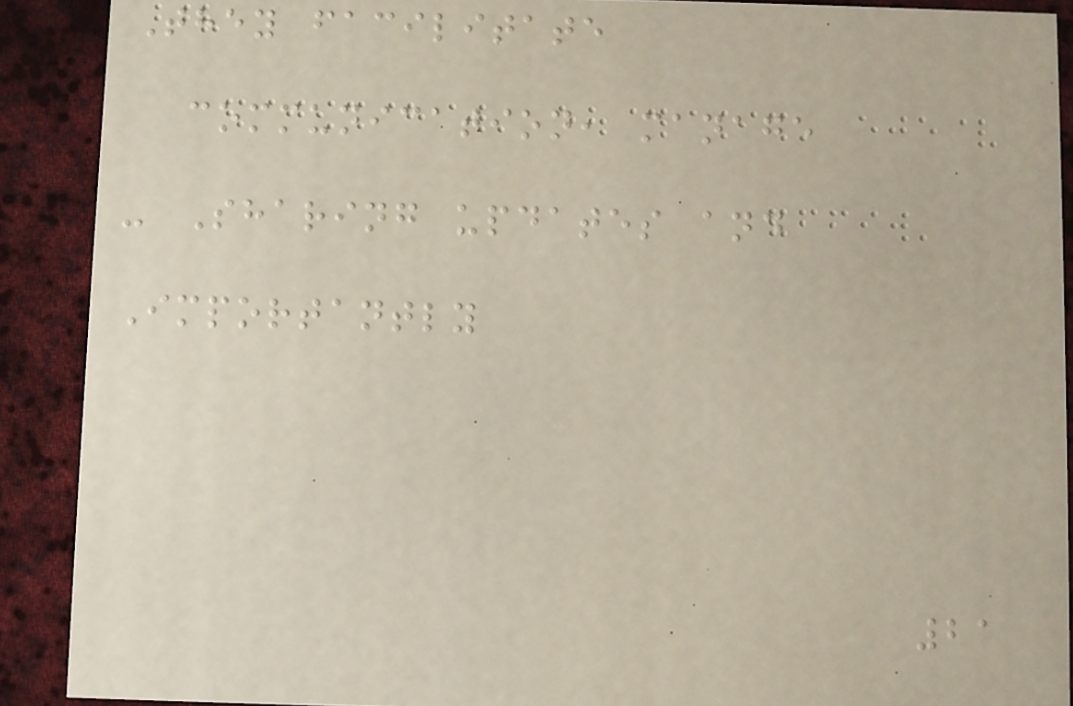They facilitate
communication, manage
- Sharing updates and
Importantly
21
